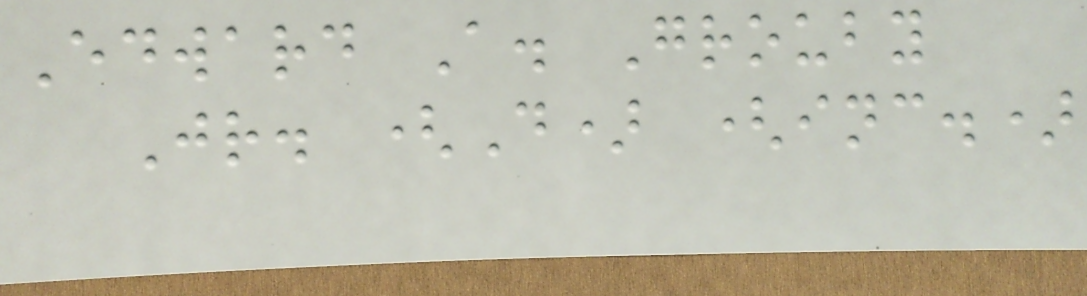Edward A. Grouby
Jr. (D) (inc.)
